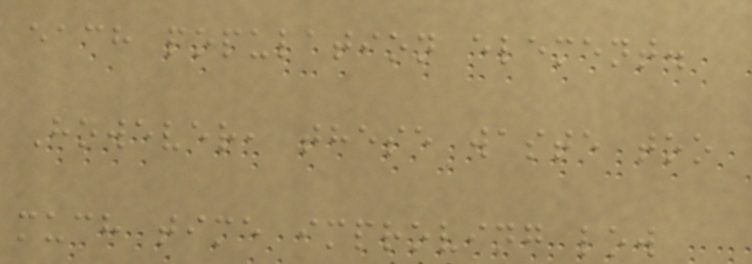each population element.
However, these waste too
much time improving low
